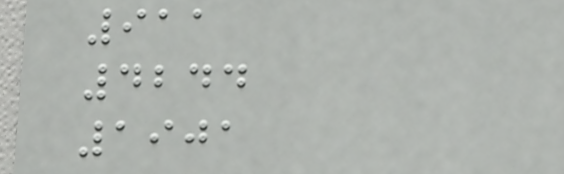911
4244
1901
